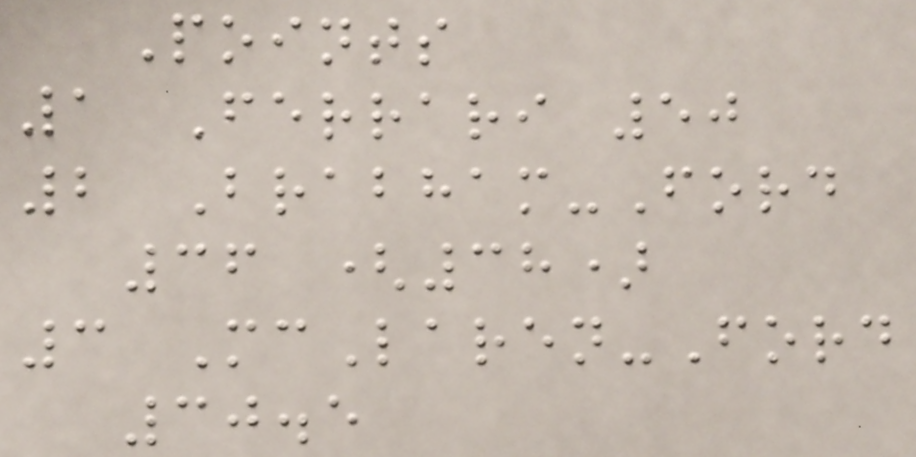Points
1 Ferrari 50
2 Brabham-Ford
36 (38)
3 McLaren-Ford
30.5
